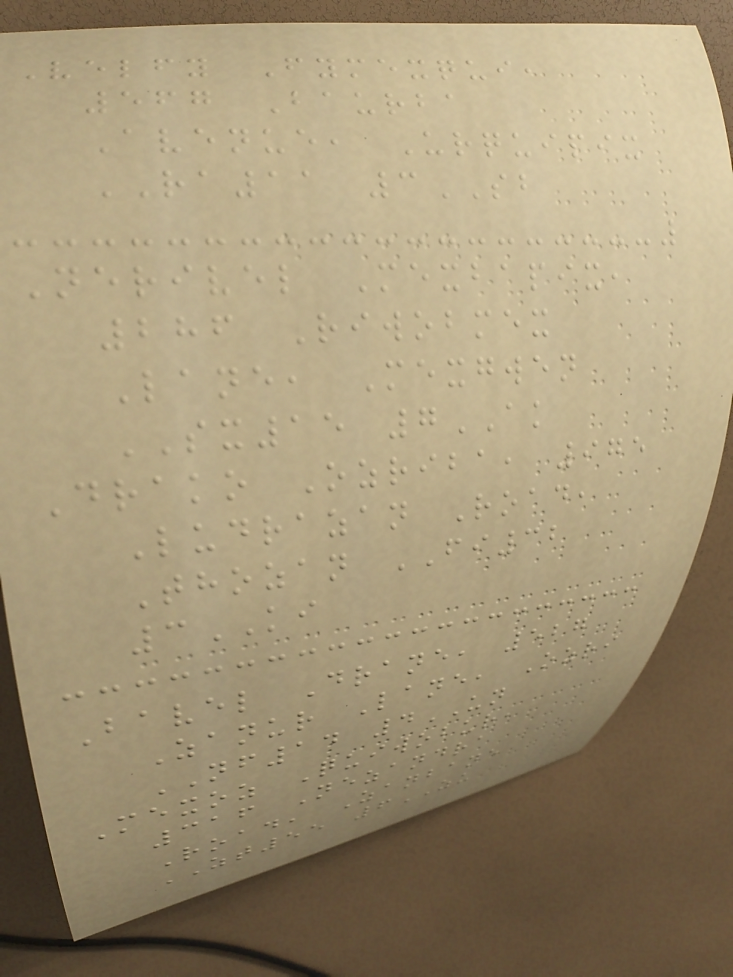Velfy Fymexqui,
567 Baurba
Avenue, Urquipix
RA11 3SB
Nerivel Mexbapix,
286 Riwobmex
Lane, Mexgwen
SX15 7AK
Drako Ozriba, 975
Ludrazan Road,
Thozan FI32
3KI
Bavel Drane, 527
Zanur Lane, Ozri
NF14 4UN
Mexoz Quiwobur,
316 Nezandra
Road, Zanbane
ZT55 6ZU
